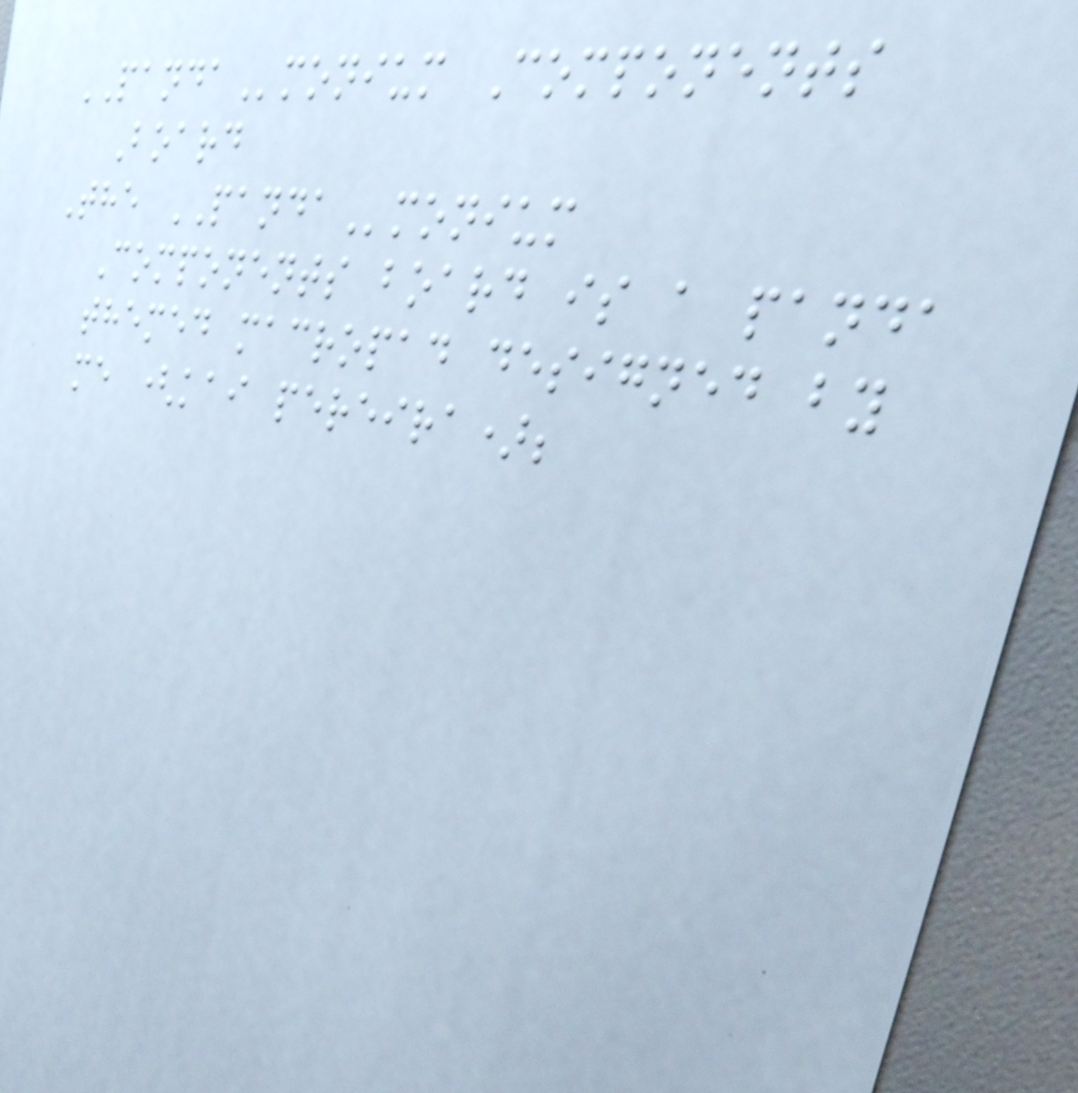PANDAmonium Components
Board
The PANDAmonium
Components board is a panda
themed macropad designed by
me (kai pereira);
